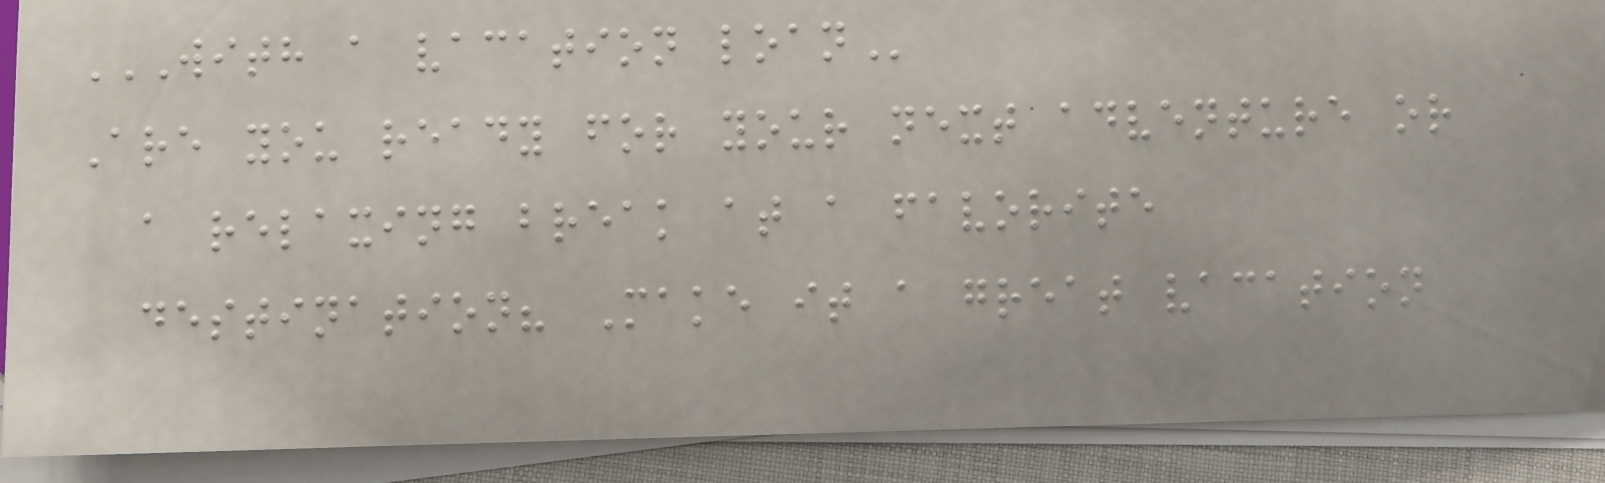WITH A VACATION LOAN
Are you ready for your next adventure or
a relaxing break at a favorite
destination? Make it a great vacation
